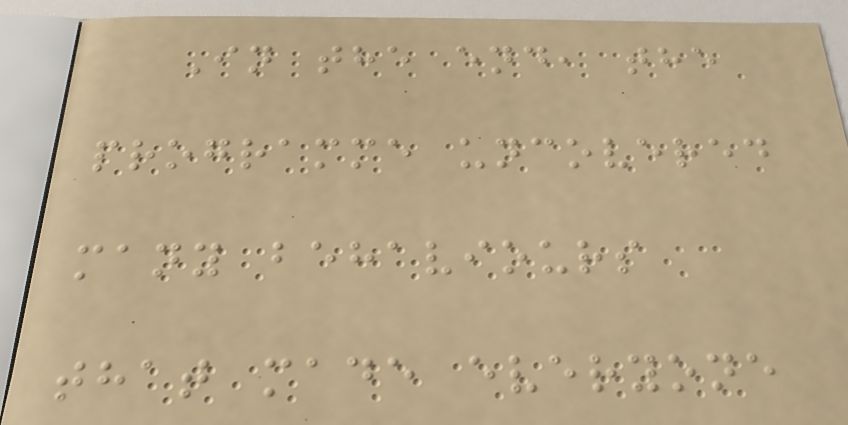In the end, the
programme uncovered
many behaviours
that made everyone
